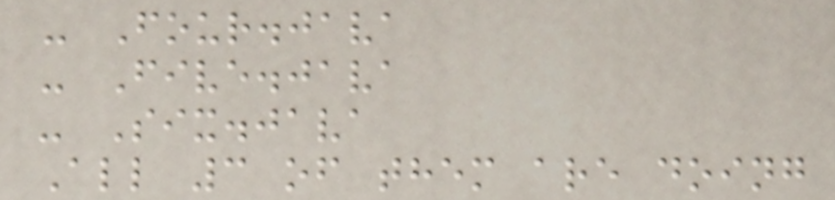- Four.java
- Five.java
- Six.java
All 3 of them are doing
